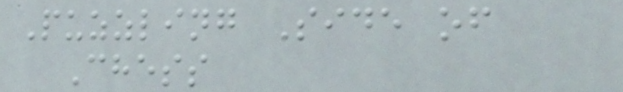Puzzling Side of
Chess
